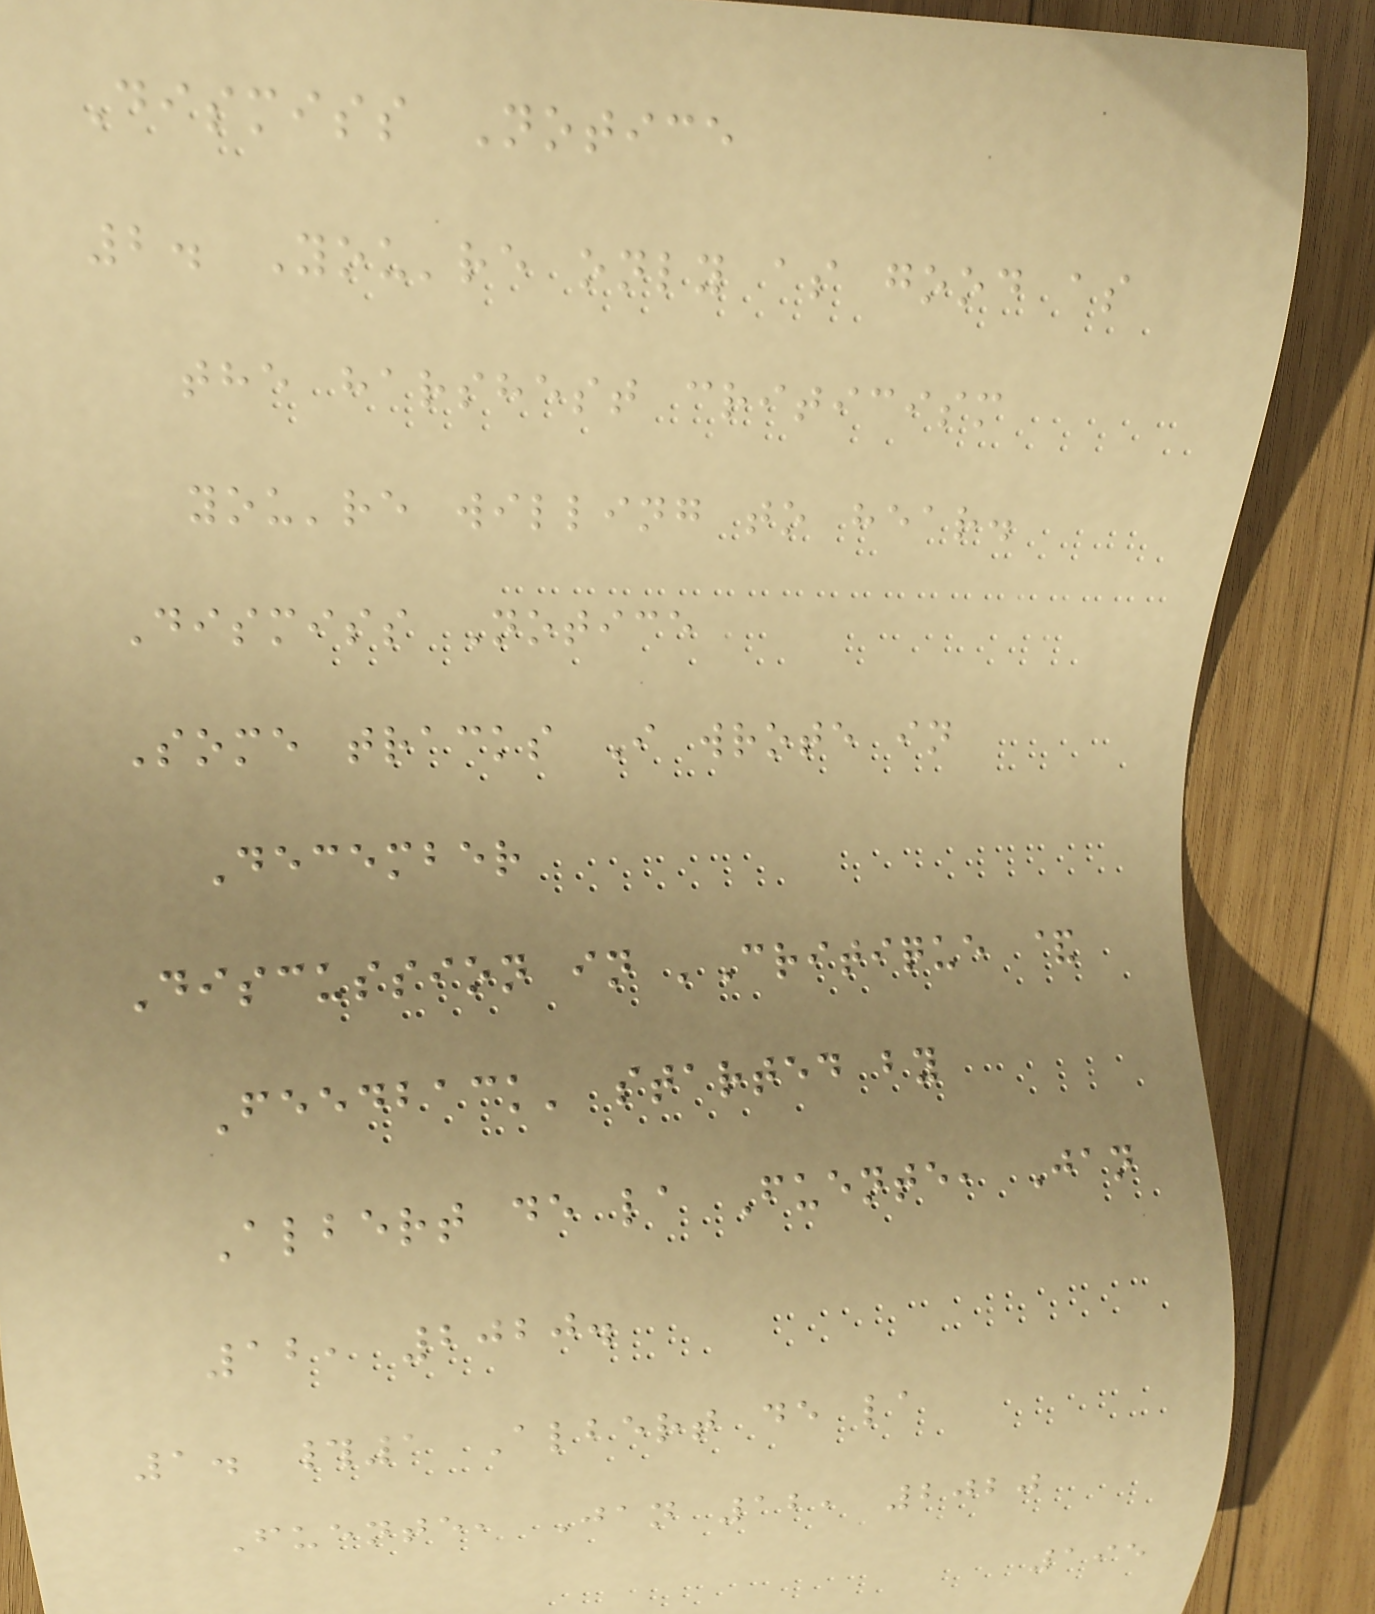Dismiss Notice
2. You're only as good as
the harshest criticism
you're willing to hear.
Dismiss Notice
Some tracks I wrote in
December
Discussion in 'Critique &
Feedback' started by
Albert de la Fuente, Jan
12, 2020.
1. #1 Albert de la
Fuente, Jan 12, 2020
195
